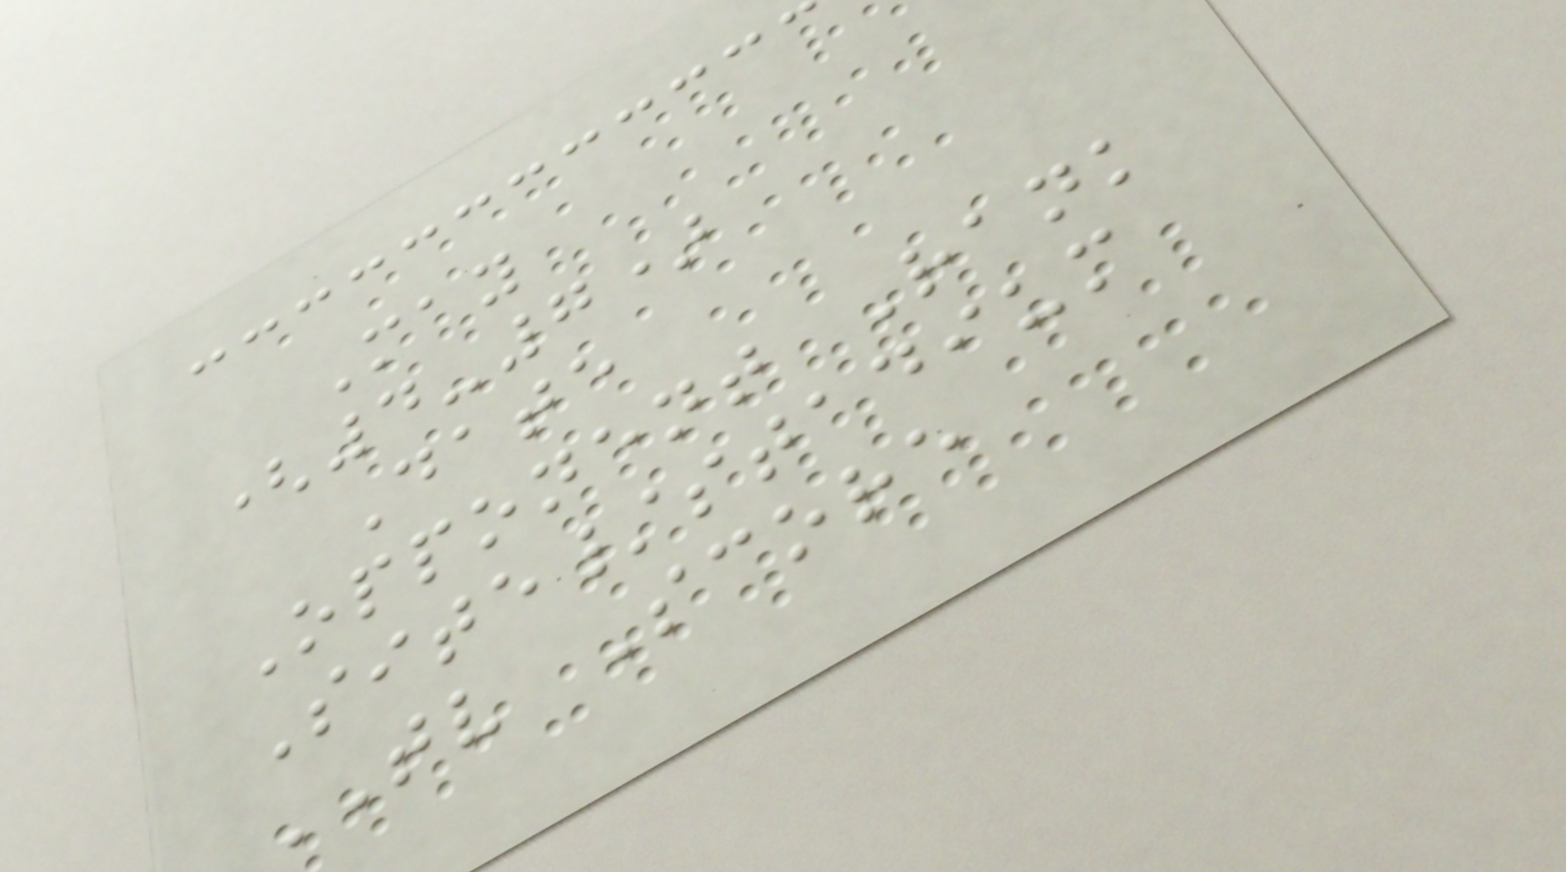May
(4-7)
Date
Opponent Rank
Site/stadium
TV Score
